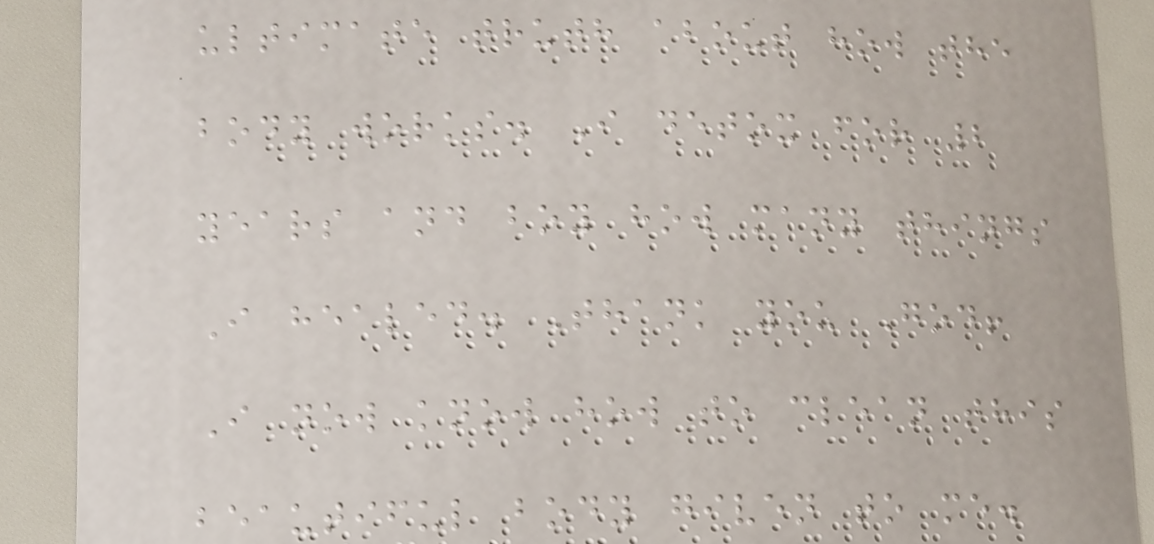ultimate truth about how the
body works. I detox for 2
years and boy how many things
I healed. Thank you God!
I now know how to clean this
beautiful body given to me.
